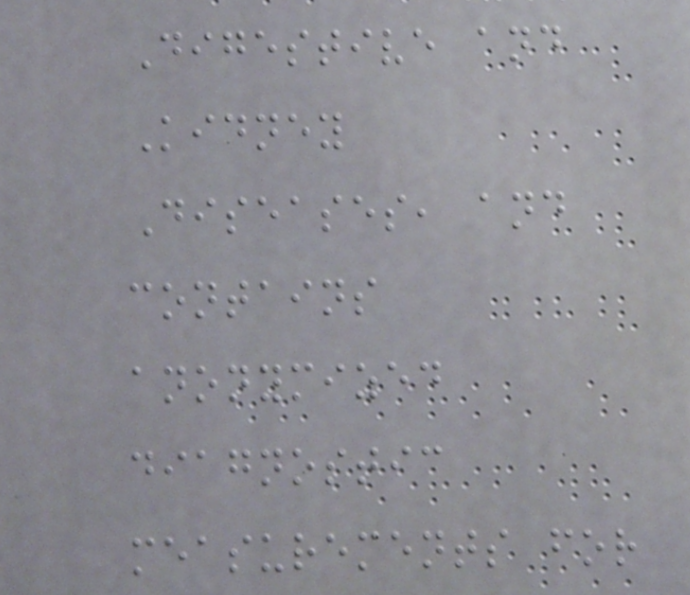Digestive and
Kidney
Diseases, and
contains
anonymized
diagnostic
measurements for
